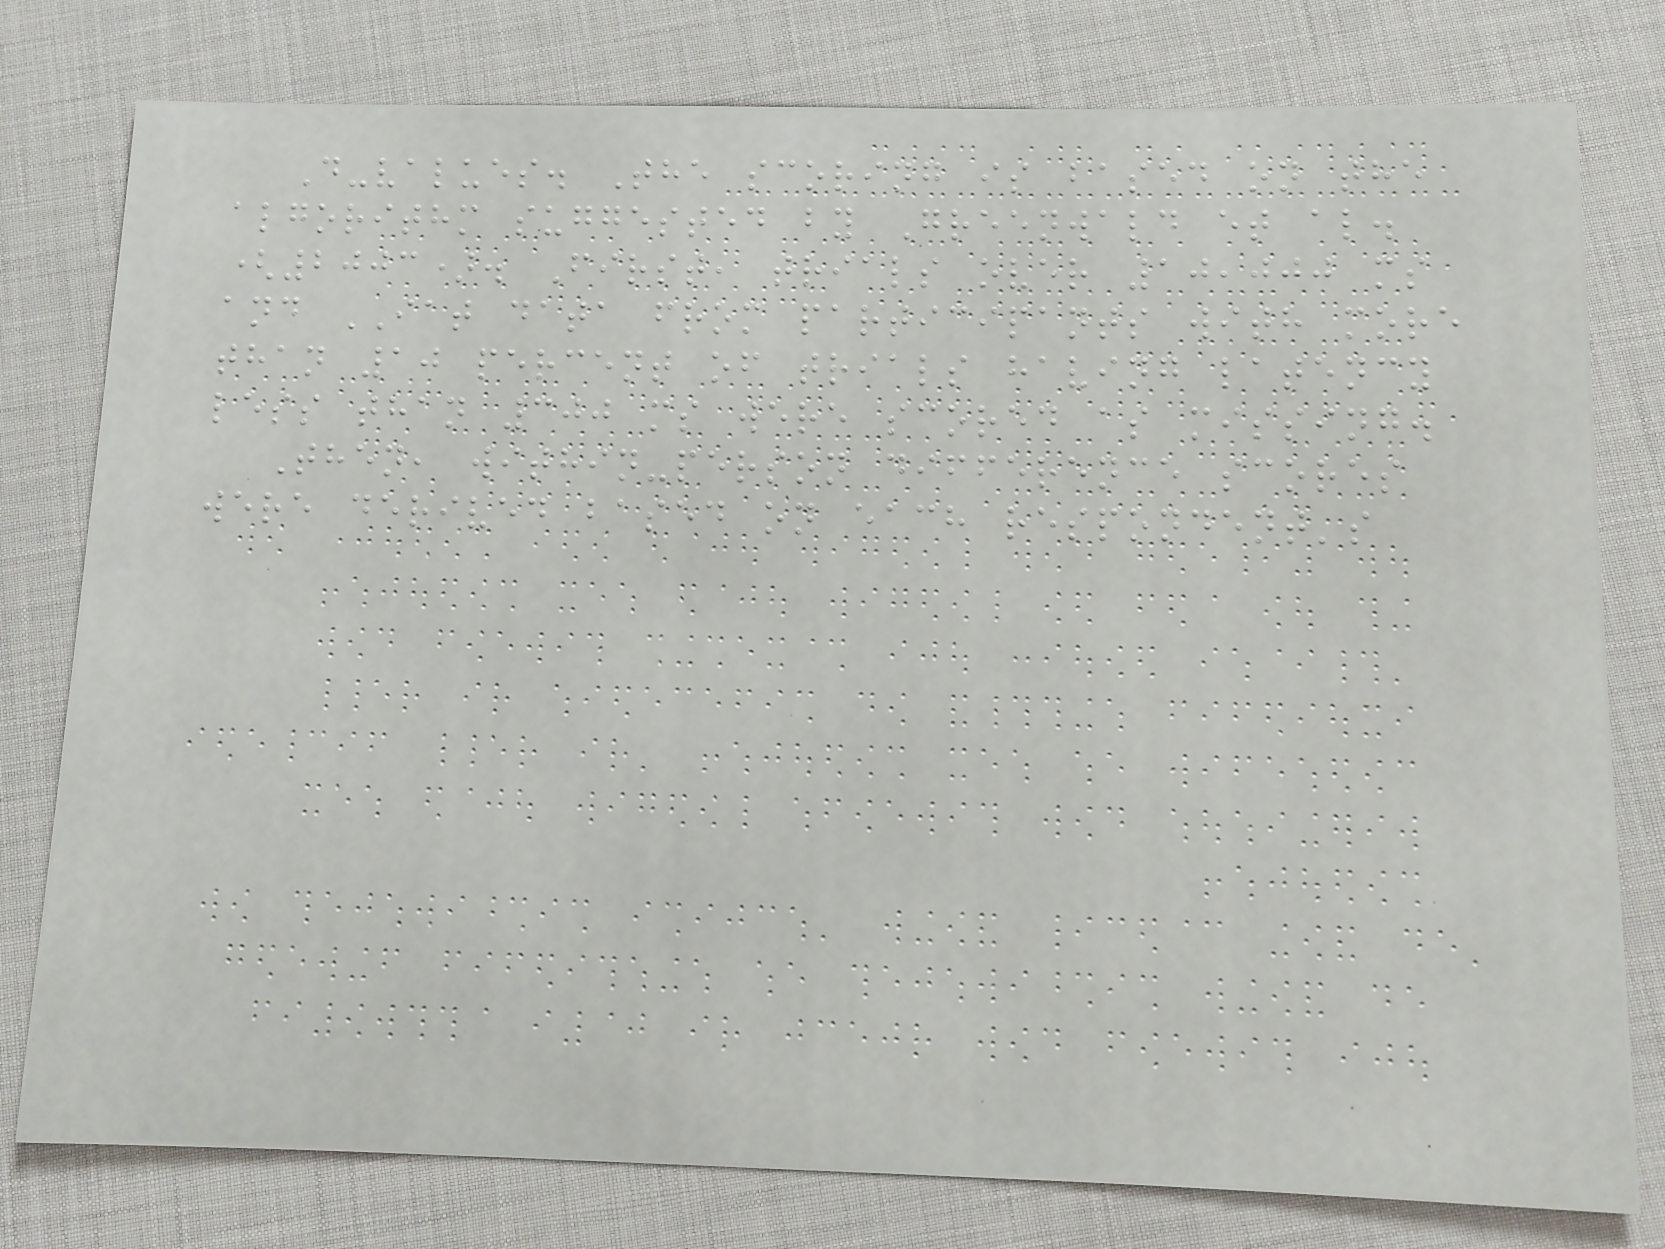D-values. The scoring is based on the
algorithm suggested by Greenwald et al.
(2003). First, trials over 10,000 ms
and IAT data from participants with more
than 10 percent of trials having latency
less than 300 ms were scored as missing.
Then, within-person difference scores
were derived based on each respondent's
